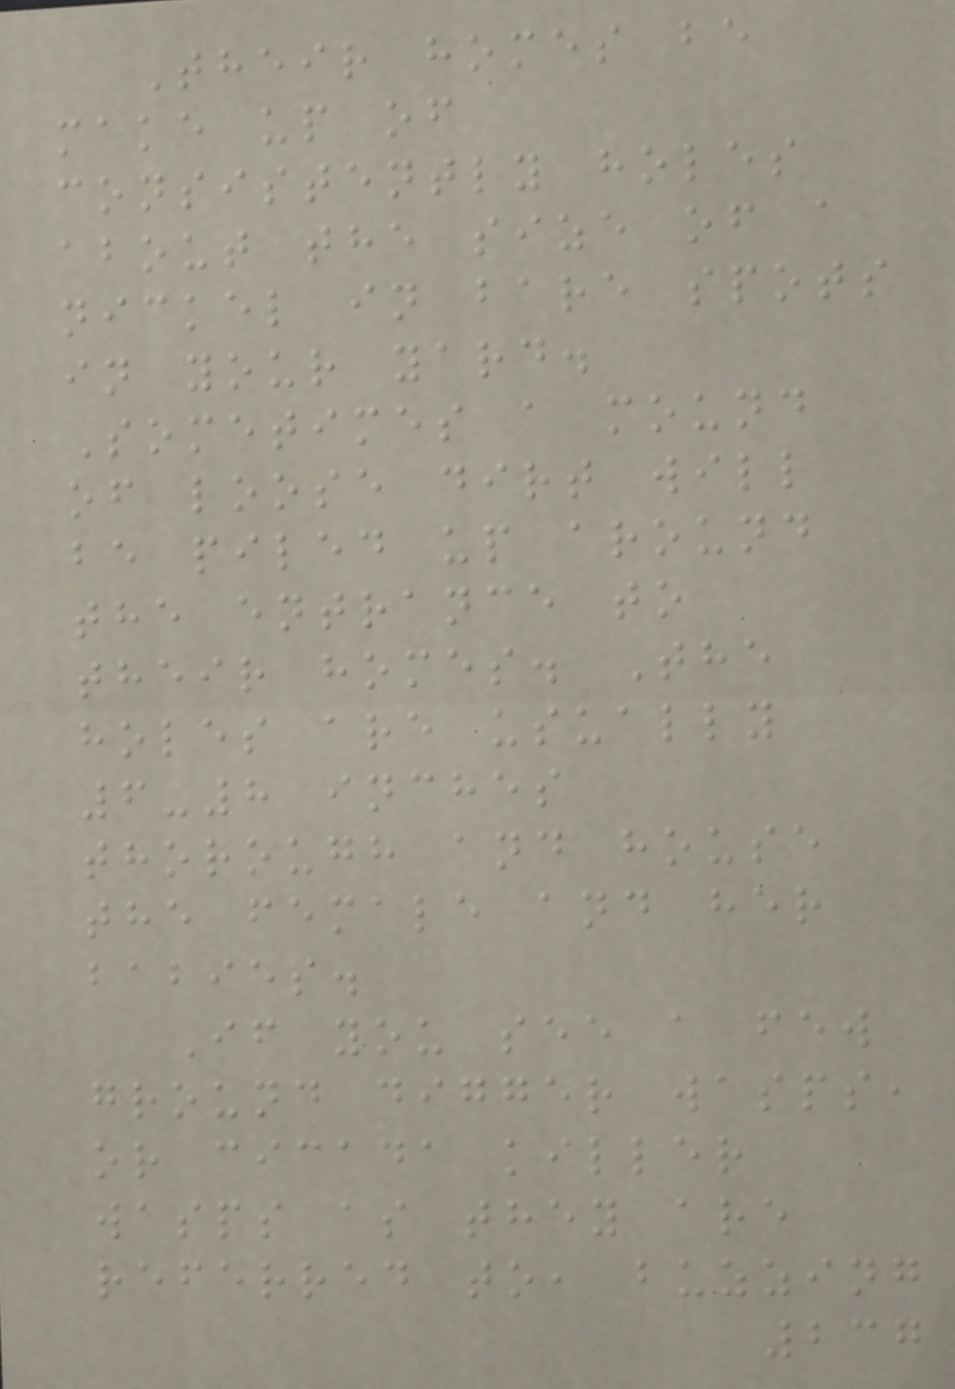Their homes be
make up of
consistently holes
about the size of a
nickel in bare spots
in your yard.
Sometimes a mound
of loose dirt will
be piled up around
the entrance to
their homes. The
holes are usually
6-8 inches
thorough and house
the female and her
babies.
If you see a few
ground digger wasps,
or cicada killer
wasps as they are
referred to, buzzing
237
